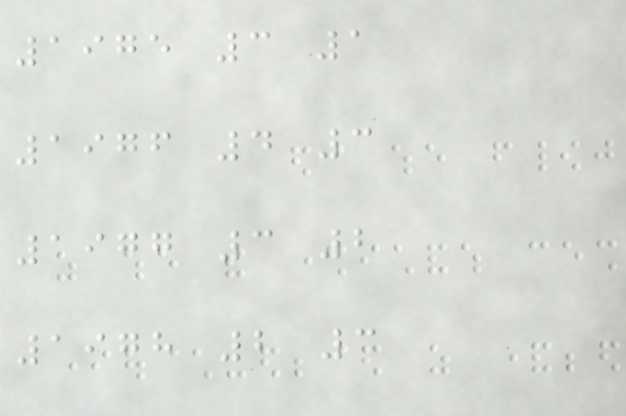1975 3 1
1976 4 3
1977 3 2
1978 2 3
